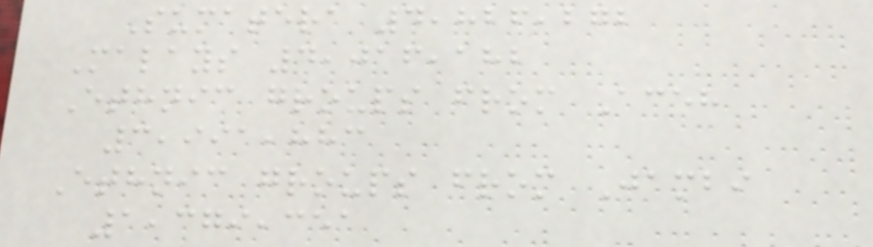Sumatera 4,826,272
Malays 4,016,182
Ethnic groups from Aceh
3,991,883
Ethnic groups from Jambi
1,379,351
